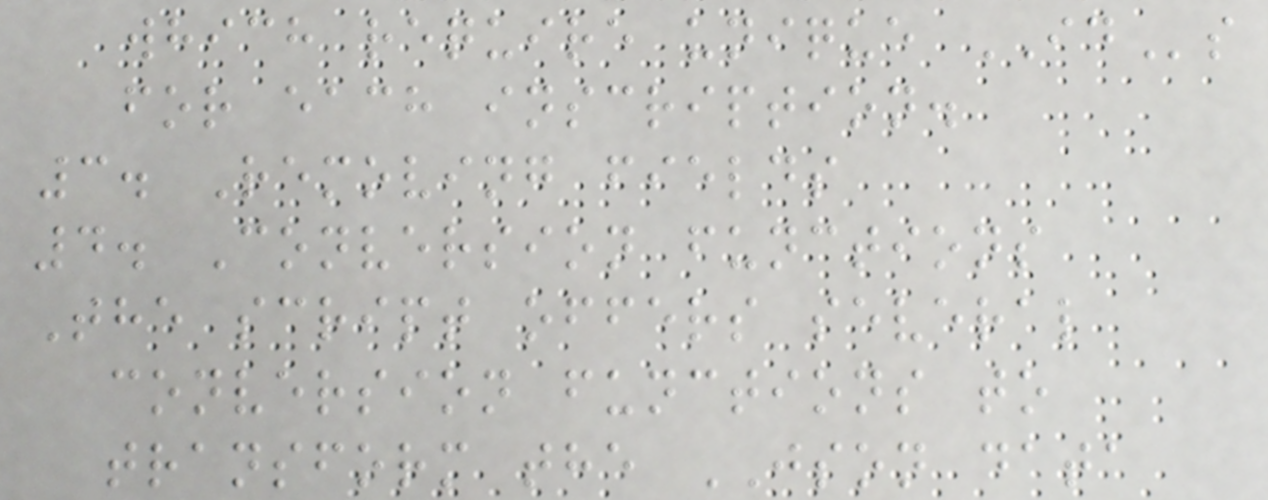which require unique IDs
for each inscription.
3. Removing fields
4. Conversion functions
The script offers several
conversion functions to
transform the JSON data
